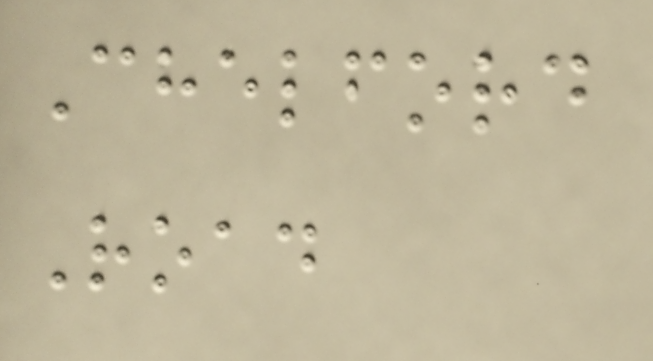Chelford
Road
